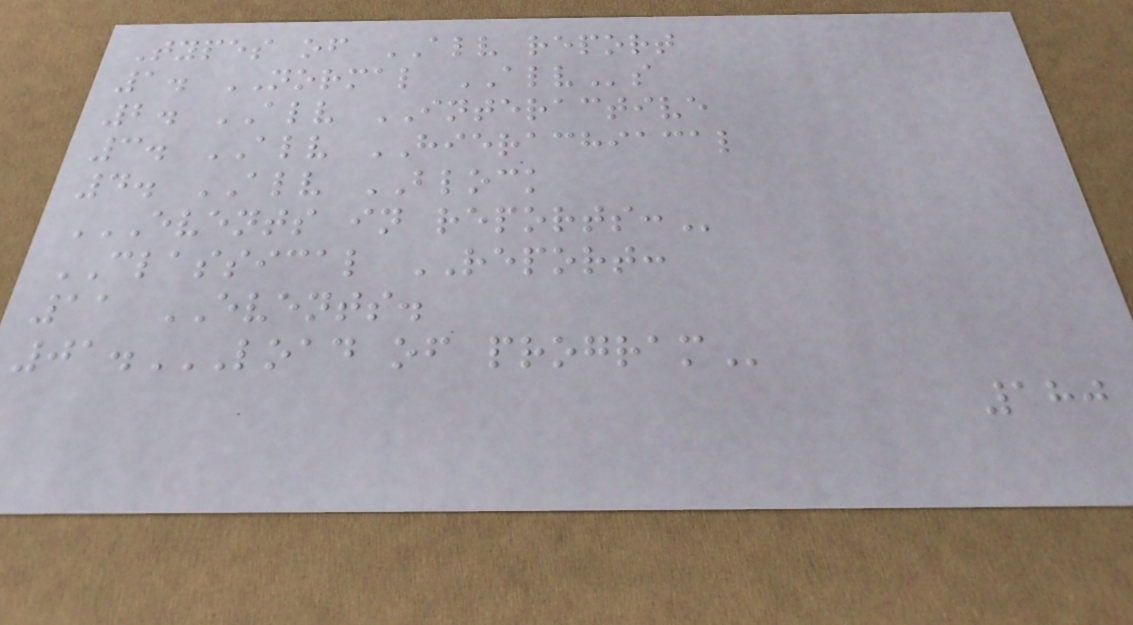Types of ALV report
1. NORMAL ALVs
2. ALV INTERACTIVE
3. ALV HIERACHIACAL
4. ALV BLOCK
EVENTS IN REPORTS:
CLASSICAL REPORT:
11 EVENTS.
01.LOAD OF PROGRAM
180
